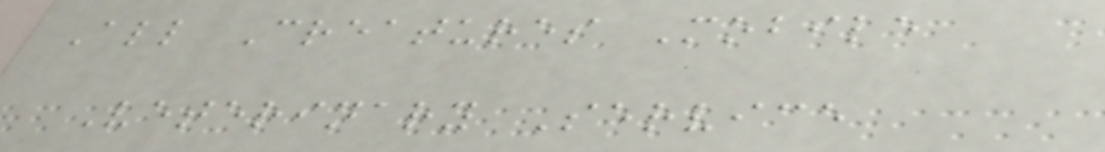All Creatures Mobile
Veterinary Service
